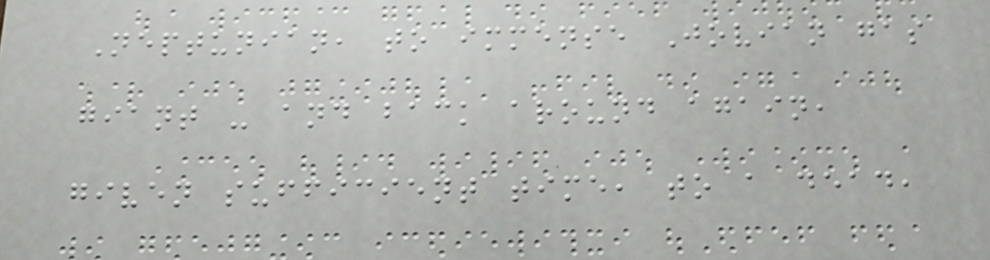Neptunian, to immense Jovian gas
giant - and back around again,
given sufficient time, to a dead,
